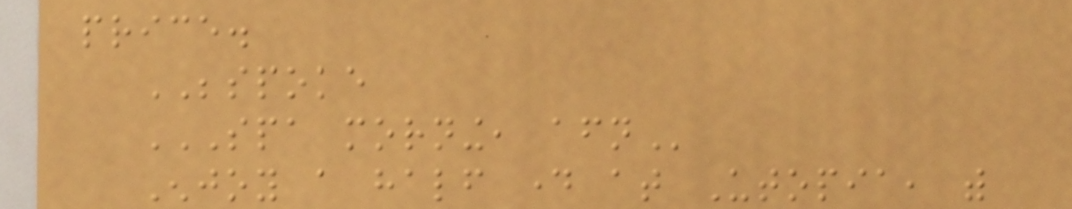price.
BESPOKE
SPA MORNING, AFTERNOON
Enjoy a half day at Utopia, with
